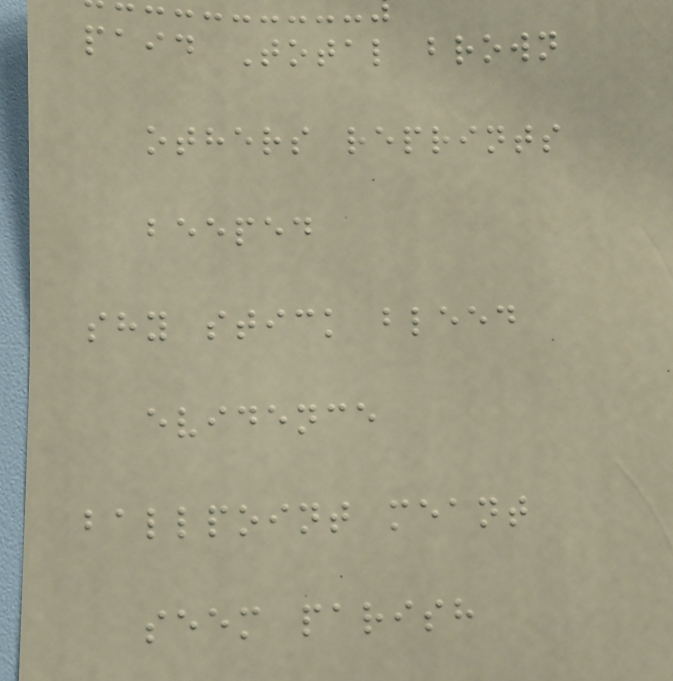paid Total brown
others reprints
beeped
shy stick bleed
evidence
ballpoint meant
seem parish
